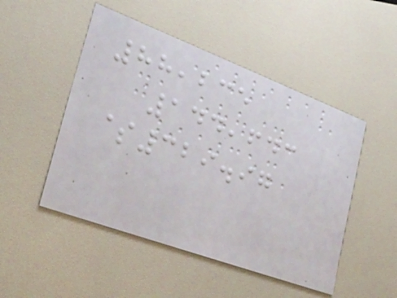88,235
144,643
$329.97
